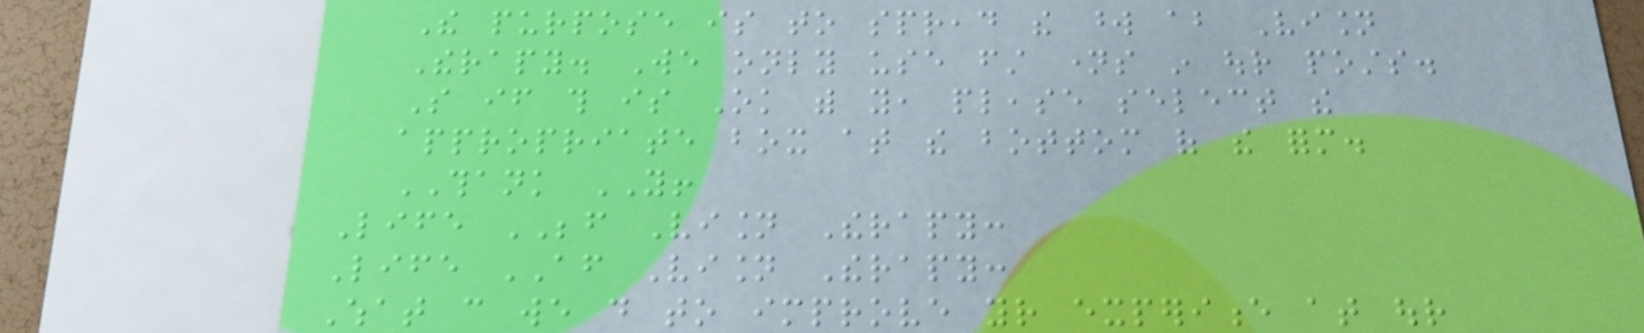The purpose is to spread the word about Vision
Therapy. We only use first names in our posts.
So if this is Ok with you, please select the
appropriate box at the bottom of the form.
THANK YOU!
Life BEFORE Vision Therapy:
Life AFTER Vision Therapy:
What can we do to improve your experience at our
